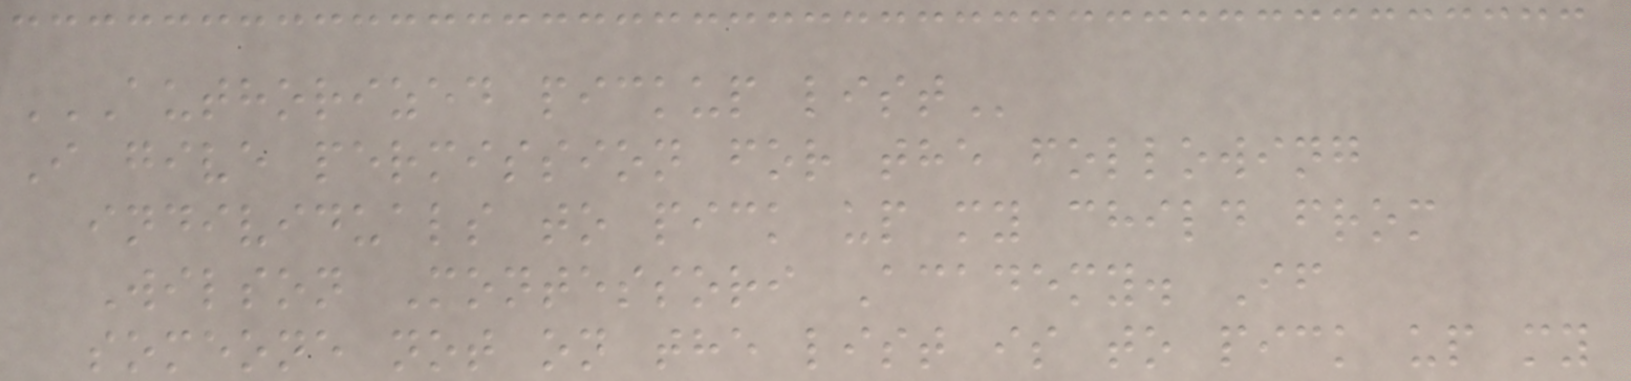AUTHORIZED PICKUP LIST
I give permission for the following
individuals to pick up my child from
Wilson Montessori Academy. If
someone not on the list is to pick up my
